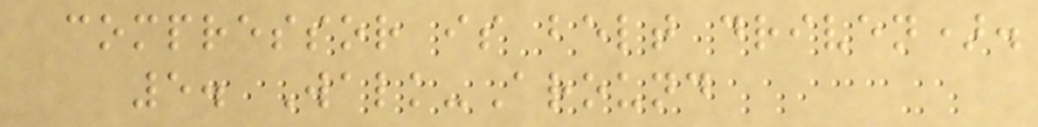compressor is belt driven).
5. Walk-Around
